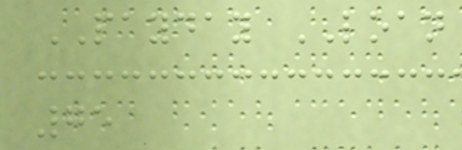PAYDAY LOAN
75
